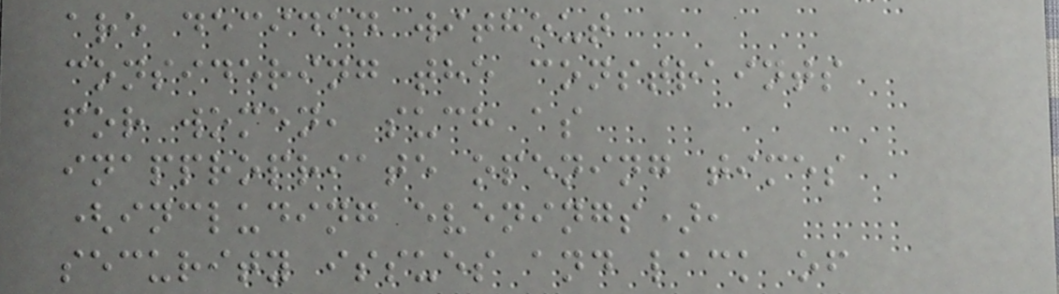are decided without
considering the constraints
for women, such as
inappropriate opening times
(including evenings),
security issues and lack of
